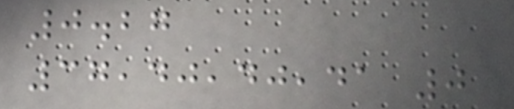0.27
37,40,40,41 0
